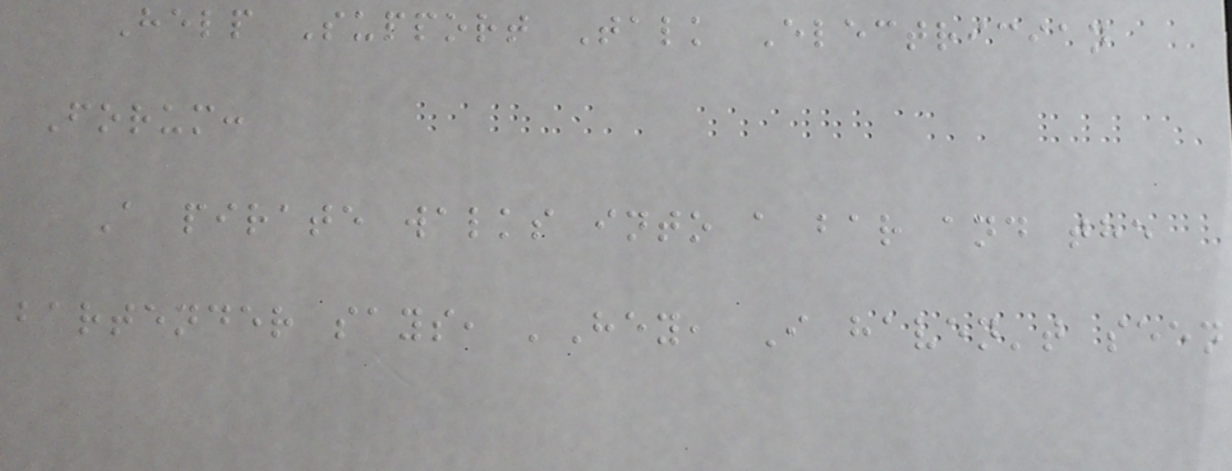Help Support Talk Electrician
Forum:
A pirate walks into a bar and the
bartender says, 'Hey, I haven't seen
